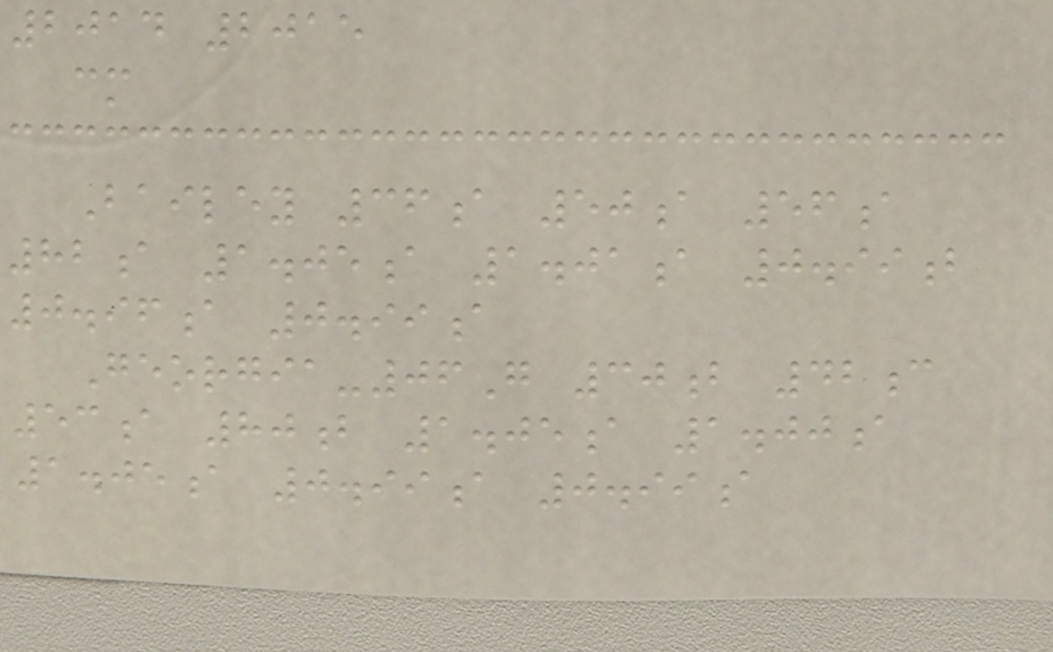2014 2015
cm
Bailey 36a 50a 56a
82a 1.05a 1.01a 0.99b
0.96a 0.99a
Georgia-06G 30b 42c
53a 80b 1.05a 1.00a
1.05a 0.99a 0.99a
